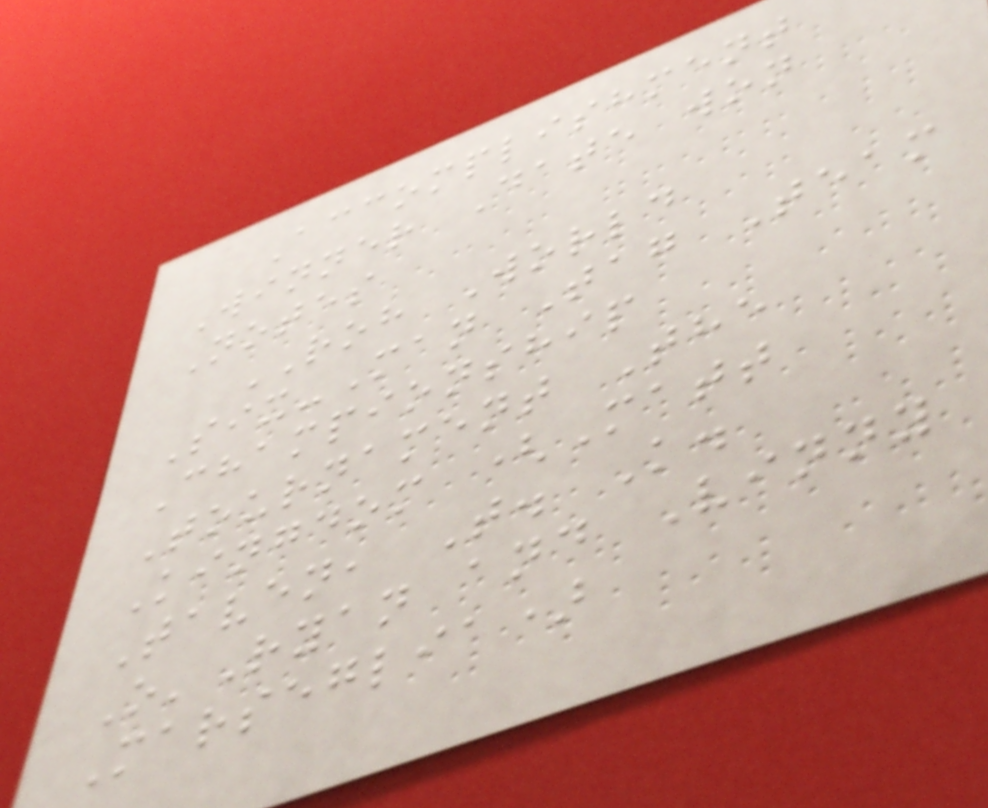Accomplishment
Winner Date won
Notes
ROH World
Six-Man Tag Team
Championship
Tournament The
Kingdom (Matt
Taven, T. K.
O'Ryan and Vinny
Marseglia)
